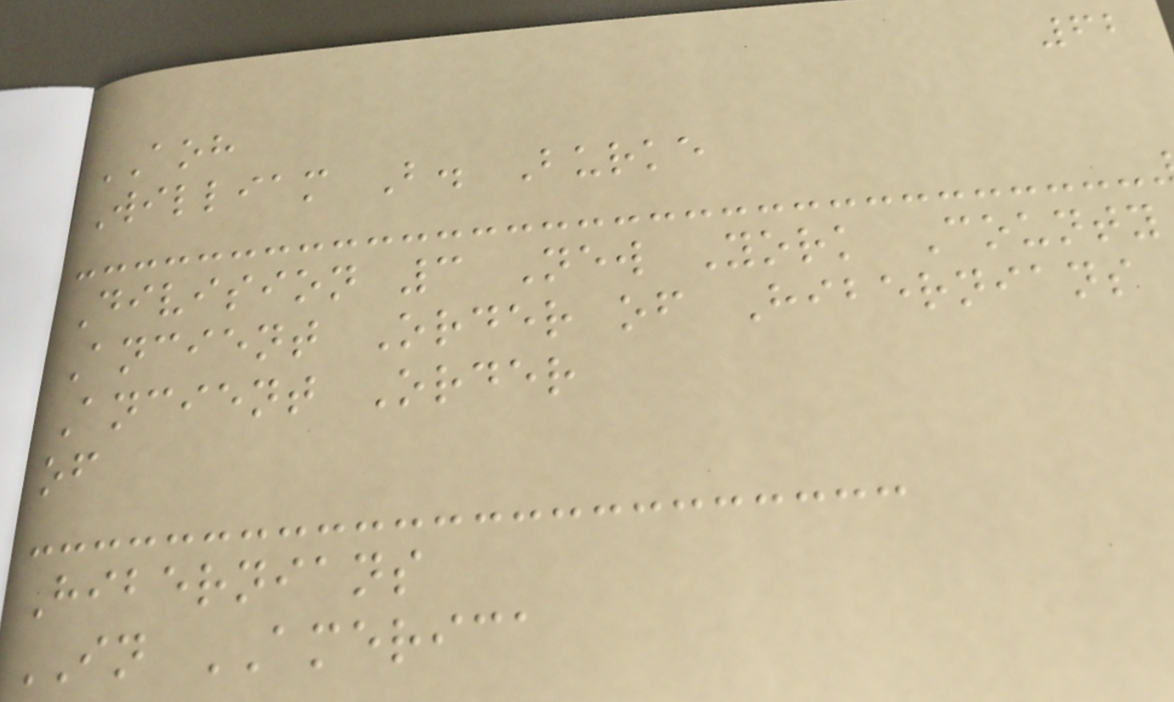62
AOH
William B. Burke
Division 3 New York County
Ancient Order of Hibernians
Ancient Order
of
Hibernians
IN AMERICA
